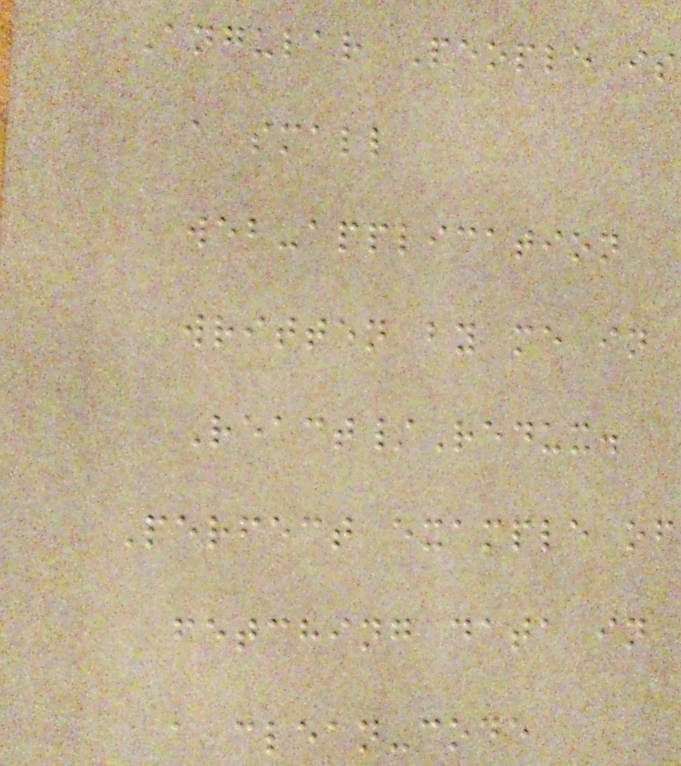Angular People is
a small
web-application
written by me in
React/Redux.
Perfect example of
fetching data in
a clean-code
